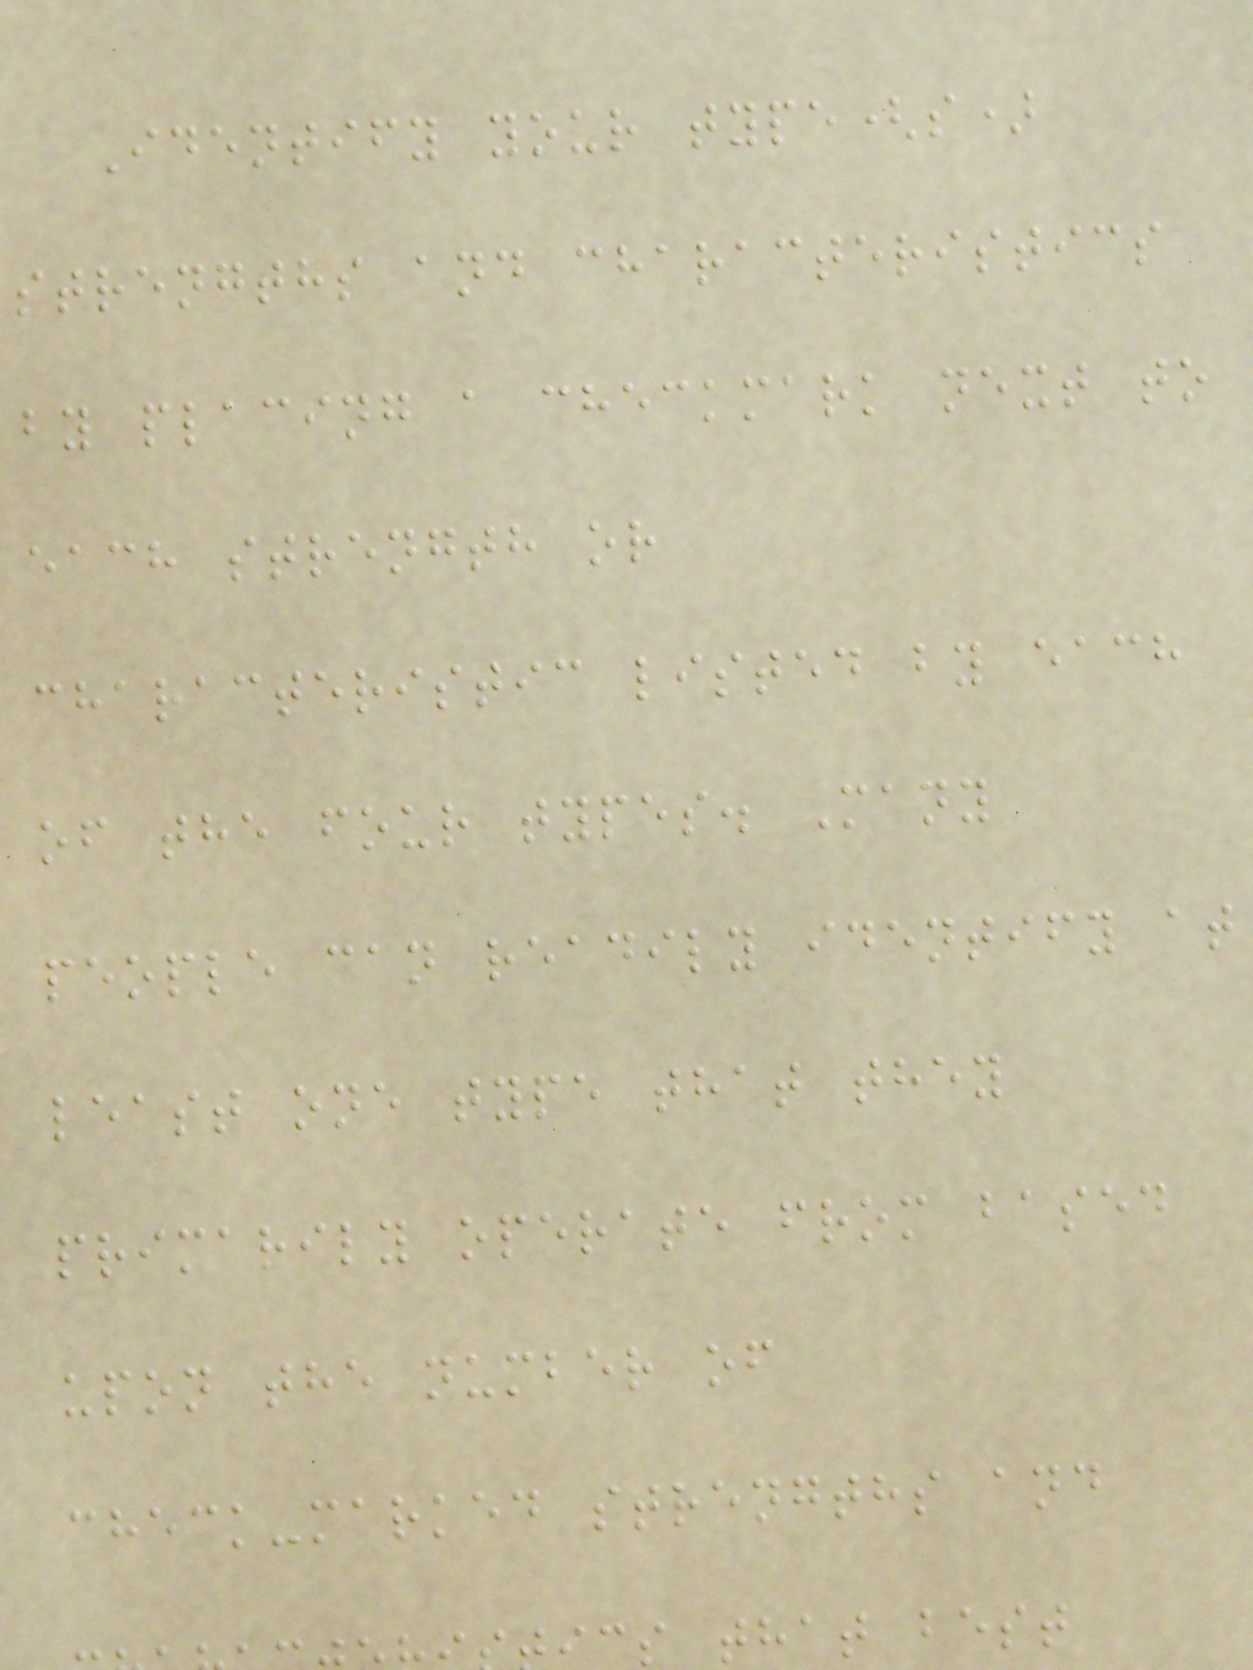Identify your type(s)
strengths and characteristics
by placing a checkmark next to
each strength or
characteristic listed by each
of the four types. Many
people can readily identify at
least one type that they
primarily operate from based
upon the number of
check-marked strengths and
s that best
